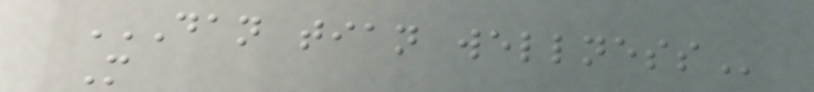DAN TIAN WELLNESS
M
